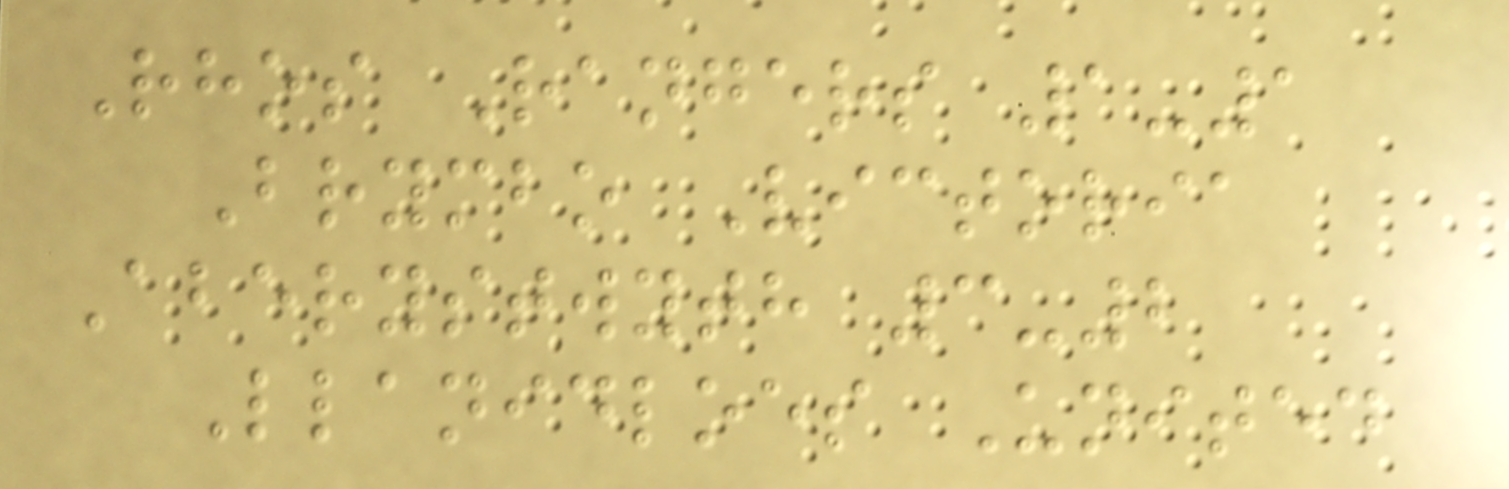Rhos Rangers 1-1
Brymbo Victoria
Aberystwyth 3-2
Llanidloes United
